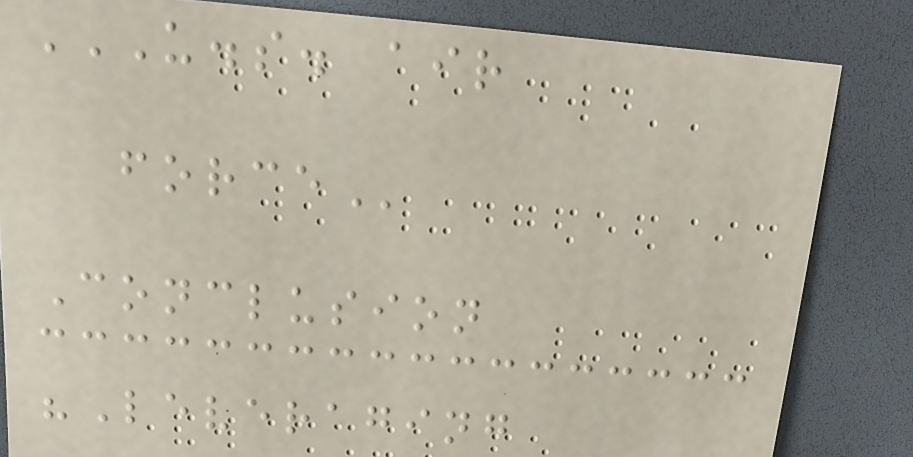U.S. AIR
FORCE
Conclusion
"Leveraging
